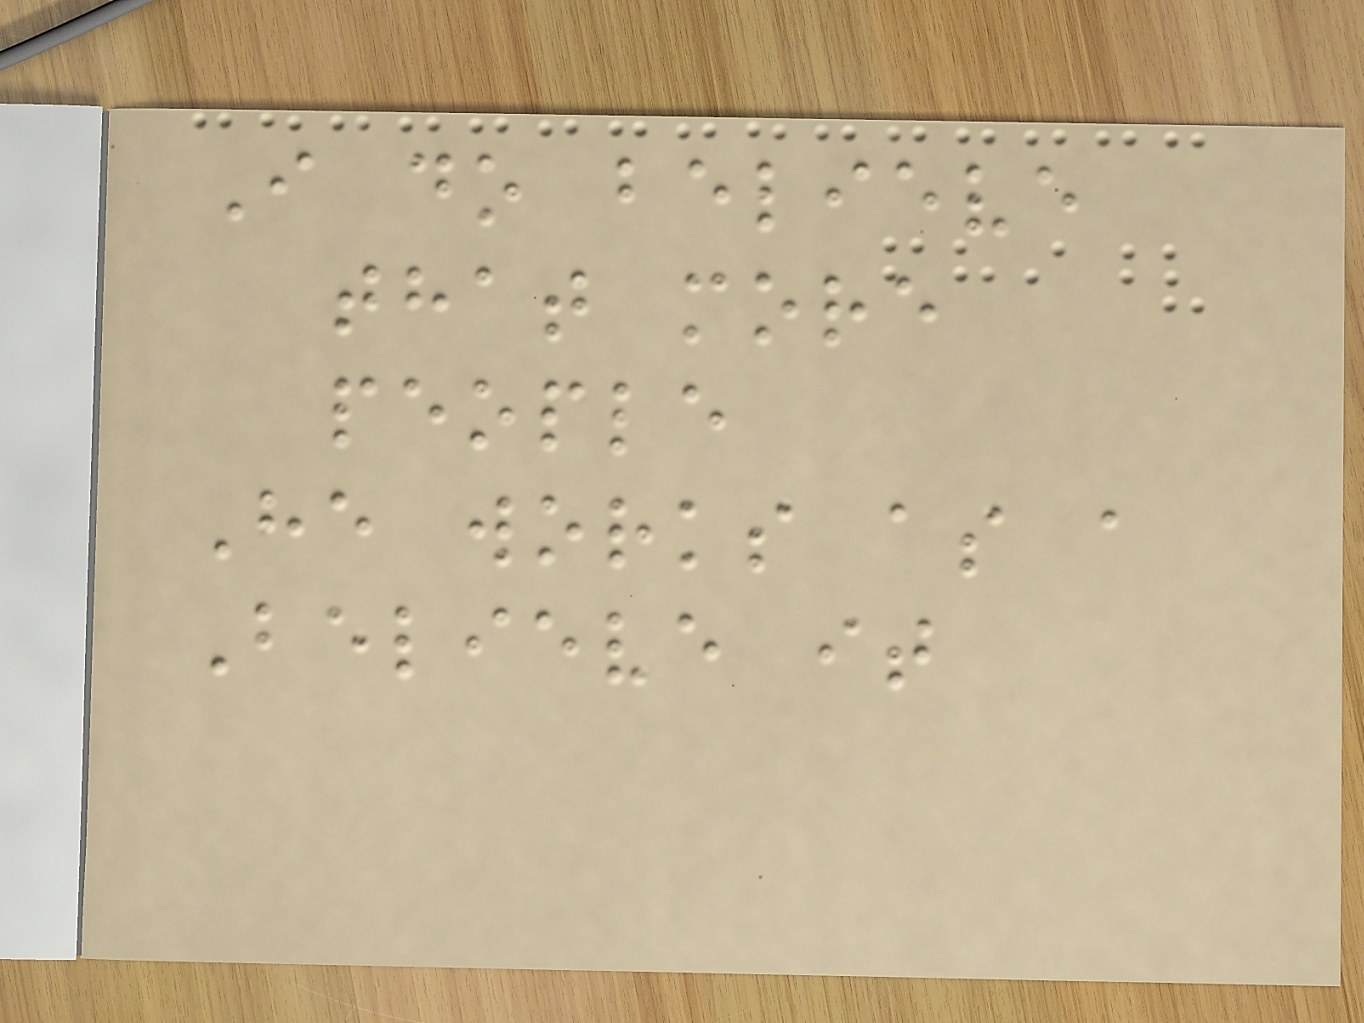I do believe
that more
people
He works as a
Believe it
